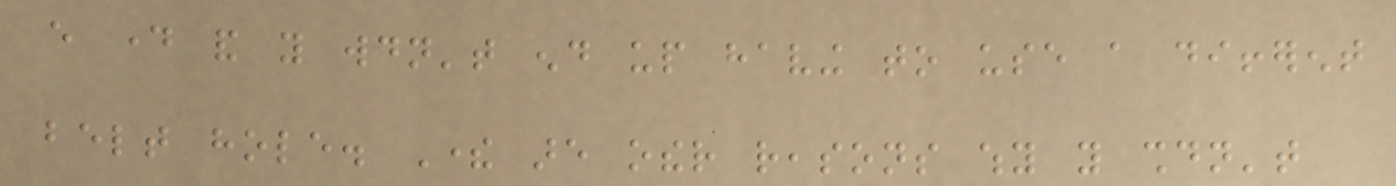every day and you wouldn't end up having to use a different
belt hole. There are other reasons why you shouldn't
